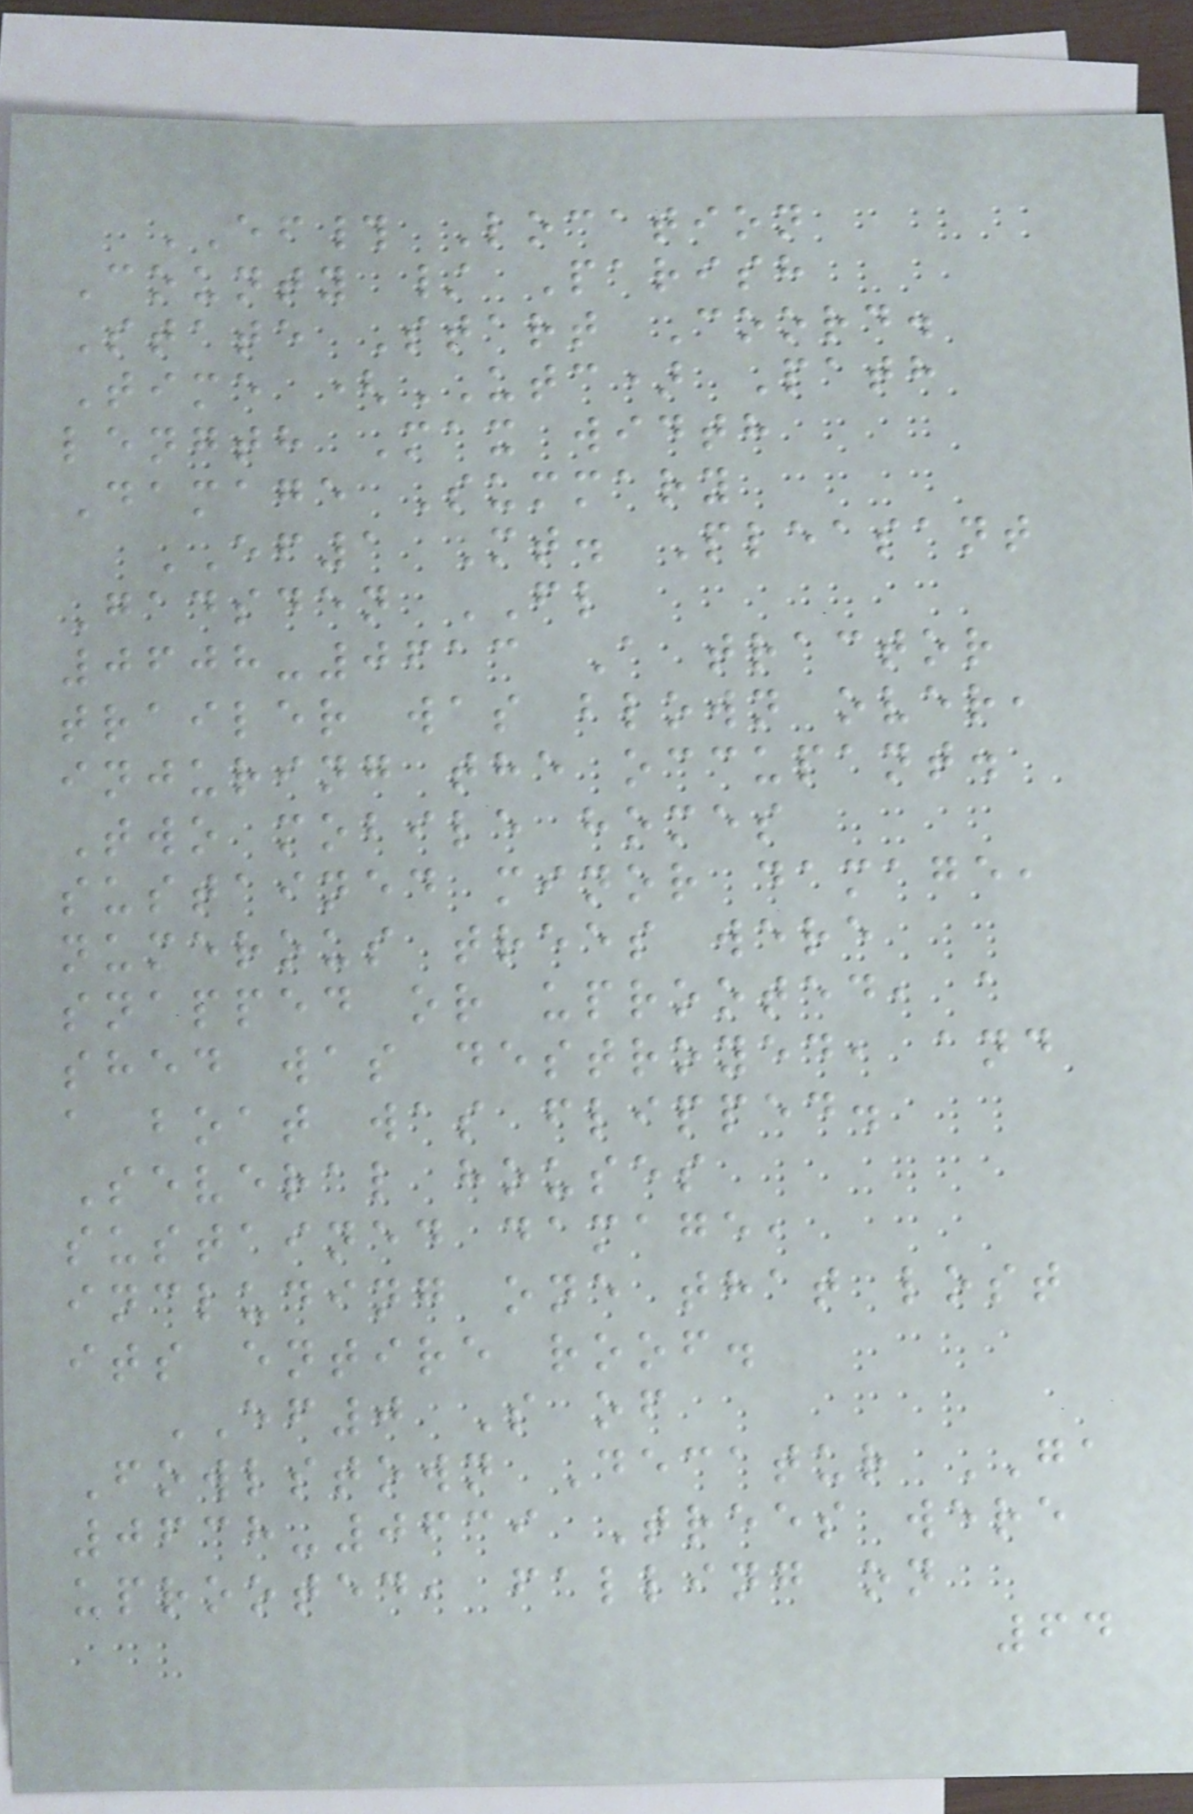EF# Location
County / Parish
State Start Coord.
Time (UTC) Path
length Max width
Damage Summary
EF1 Mt. Pleasant
Gadsden FL
0608-0613 A tractor
trailer was blown over,
injuring the occupant.
Two mobile homes
sustained minor damage,
numerous trees were
snapped or uprooted, a
shed was destroyed, and
a boat was flipped.
Several houses
sustained damage,
including one that lost
its entire roof.
EF0 S of
Fowlstown Decatur GA
0638-0639 Trees were
uprooted, falling on
64
